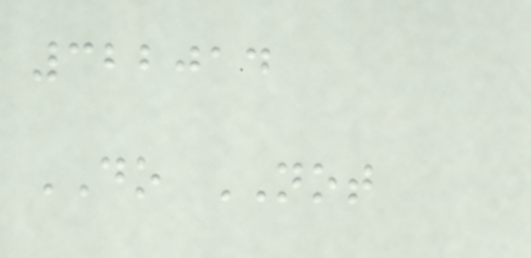322014
DO NOT
